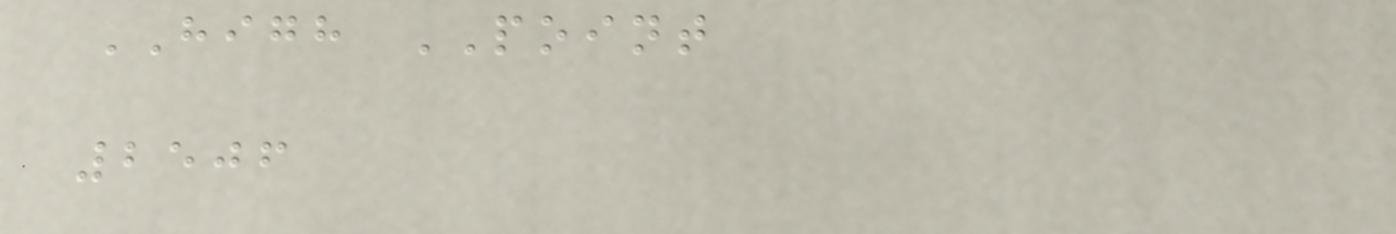HIGH POINT
2506
